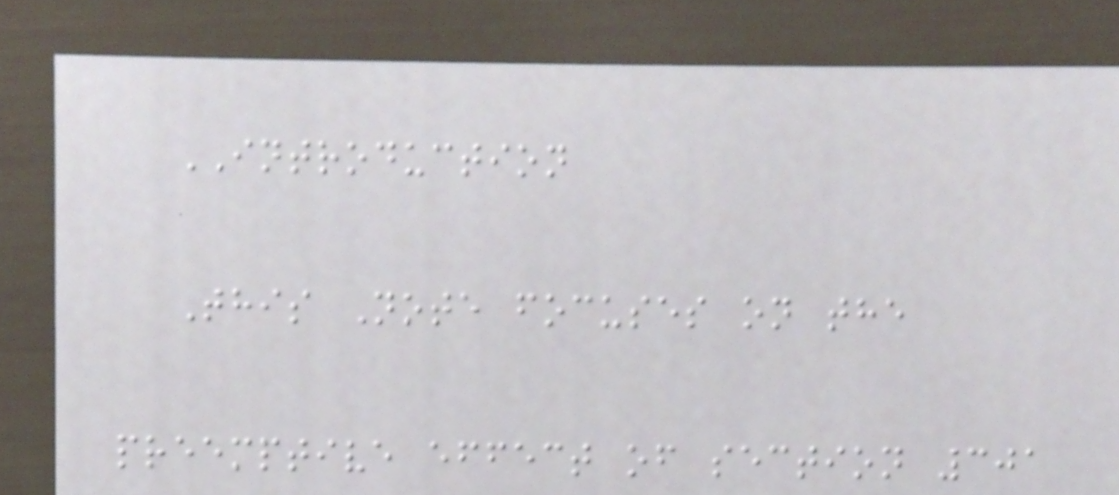INTRODUCTION
This Note focuses on the
preemptive effect of section 301
